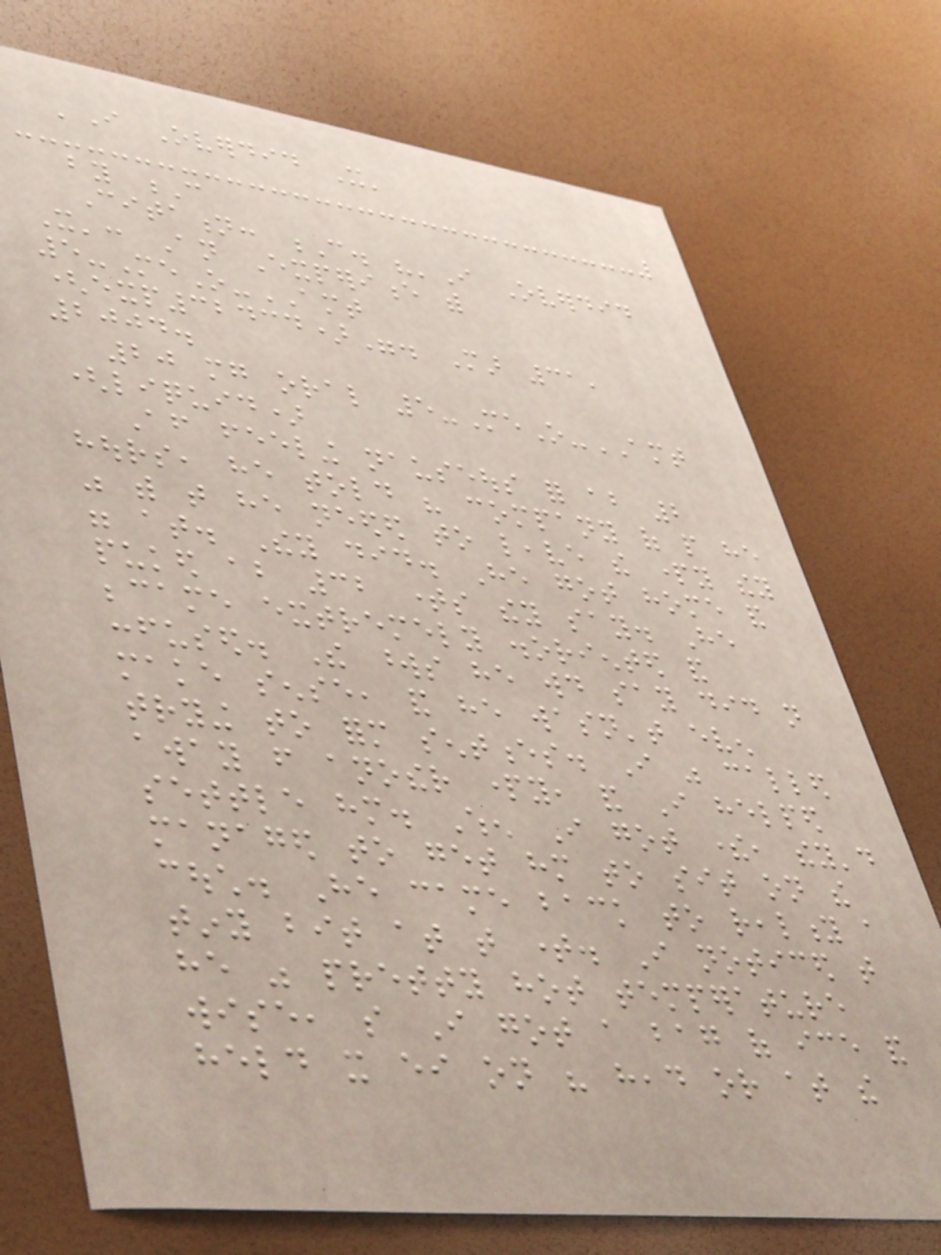'I Overdid It'
by C
Citation: C. "'I Overdid
It': An Experience with
5-MeO-AMT
(exp32434)". Mar 31,
2004.
20 mg oral 5-MeO-AMT
(liquid)
After feeling nauseous for about 2
hours, he told his company of people he
was with that he needed to leave the party they
were at. They did. He got home and
puked about 32 times they say. He
became extremely disoriented and
confused. The words he would say did not
make sense, and he wasn't even
trying to form sentences. I was called
away from another party, and I helped
settle him. When I got there, they'd
managed to get him to sit on the
couch. He came back to reality a
tiny bit at that time. I noticed that
he was pretty hot temperature
wise, so I got a bag of ice and
held it either on his head or at the
